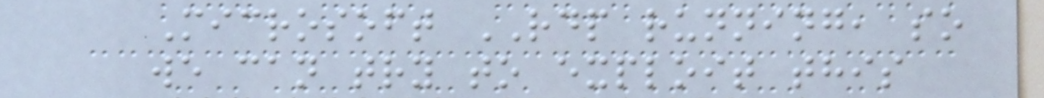Microsoft RDP running, so
we can try to exploit this
